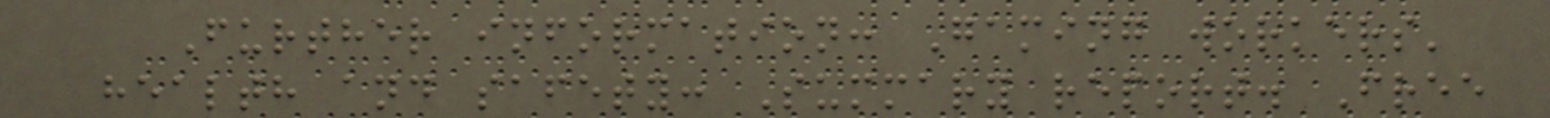Further information: Gaming workers'
health and safety: Summary report. Free
